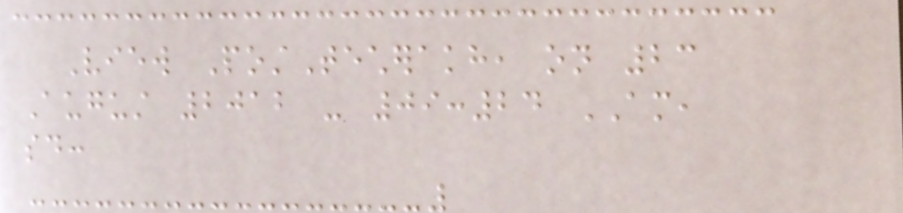View PostTecherakh, on 23
August 2012 - 09:24 AM,
said:
